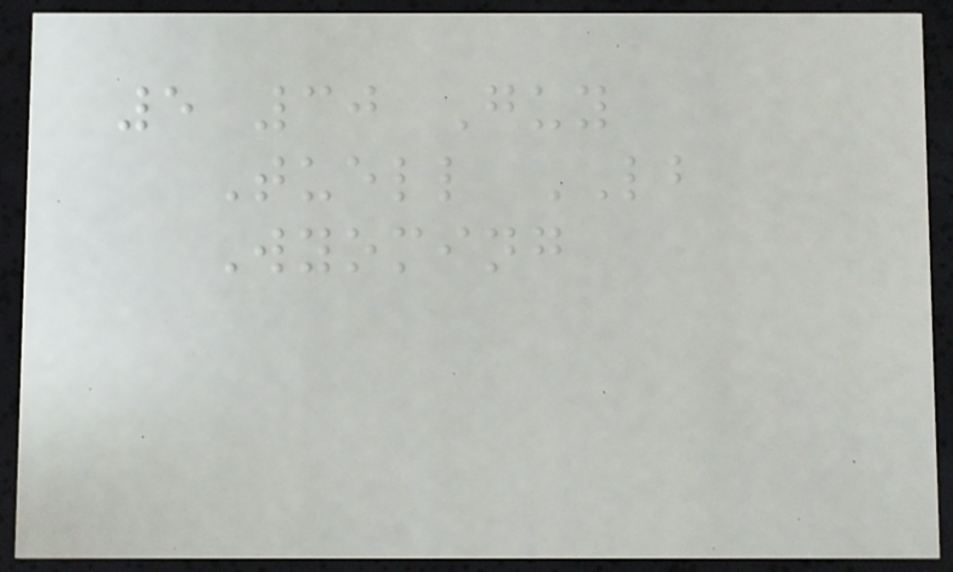5 30 Guy
Tuell LB
Wyoming
